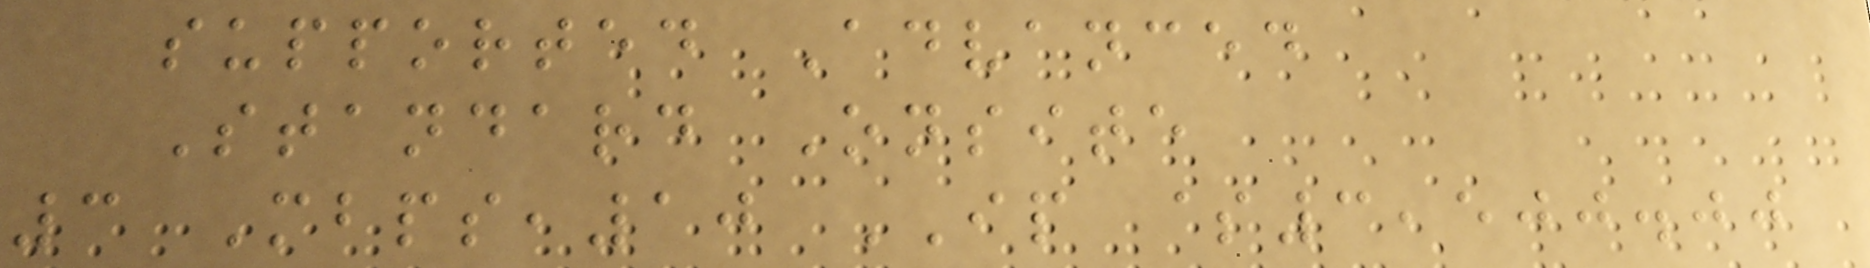supported Advanced
Standard Onsite
3 Mbps,10 IP $3,500.00
